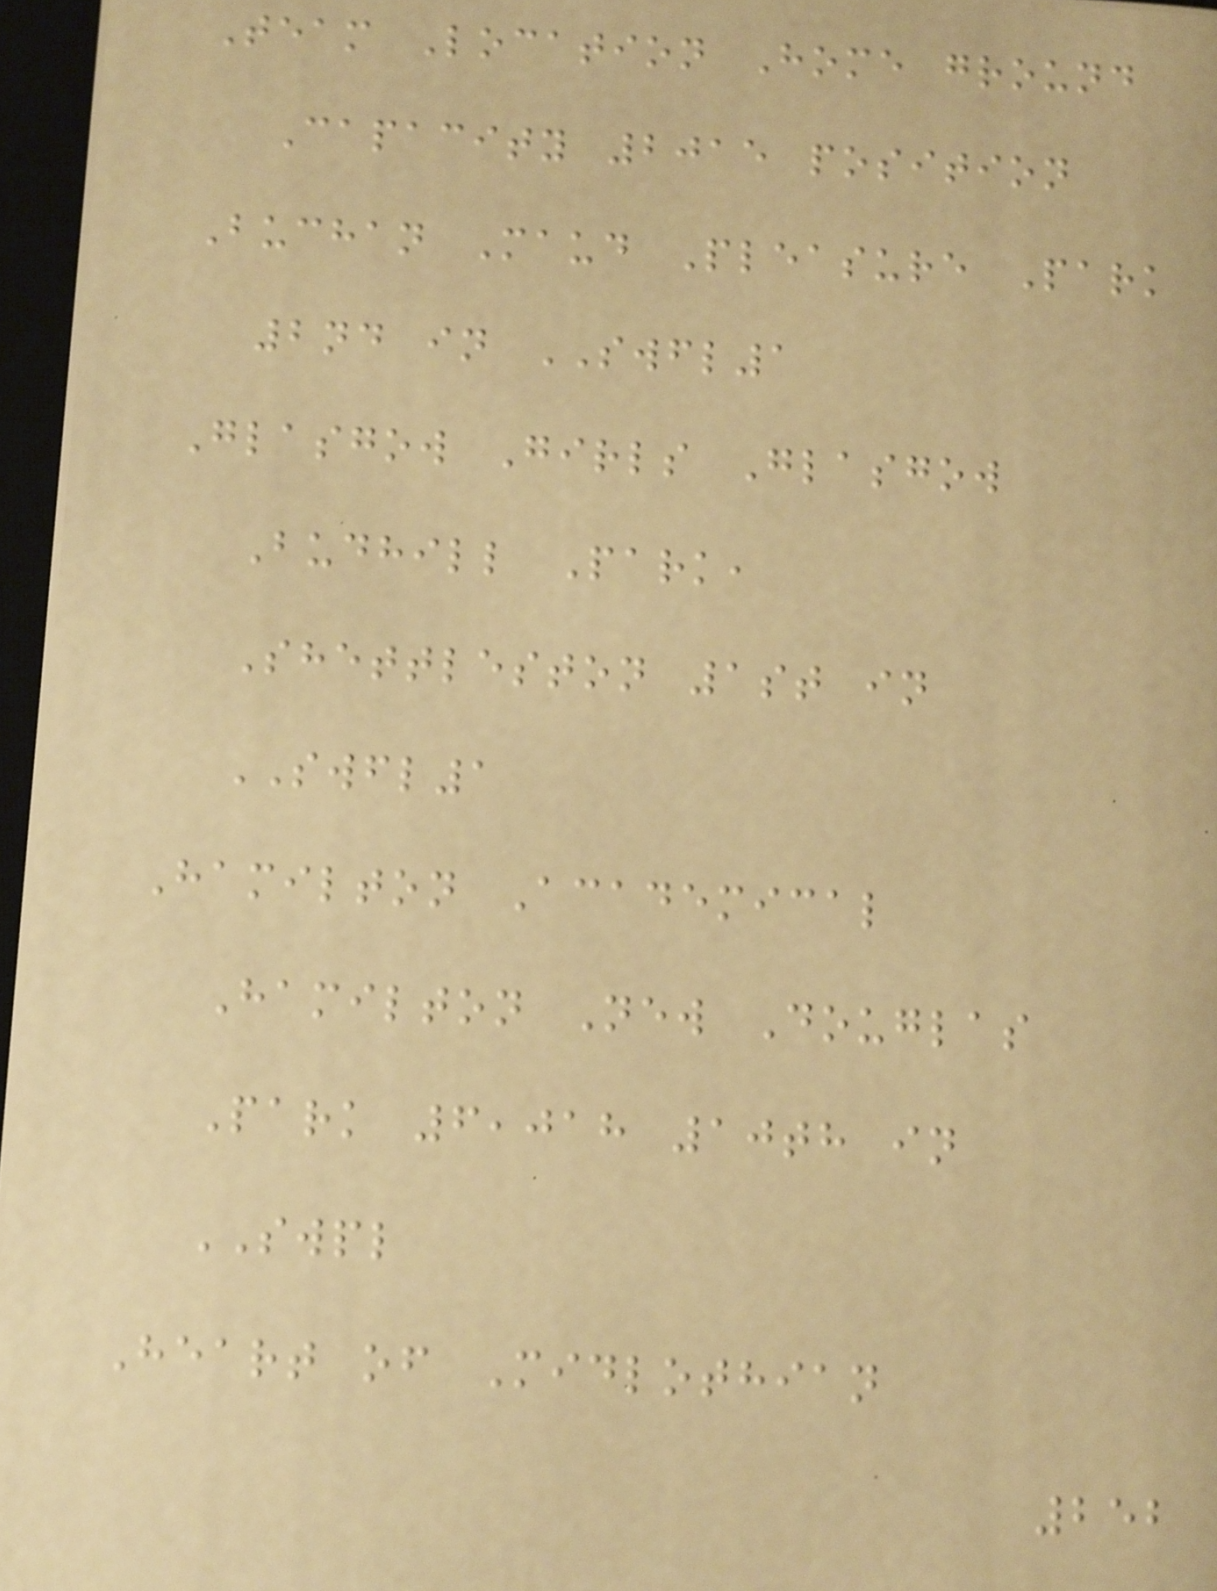Team Location Home ground
Capacity 2015 position
Buchan Maud Pleasure Park
2nd in SWFL1
Glasgow Girls Glasgow
Budhill Park,
Shettleston 1st in
SWFL1
Hamilton Academical
Hamilton New Douglas
Park 6,018 10th in
SWPL
Heart of Midlothian
252
